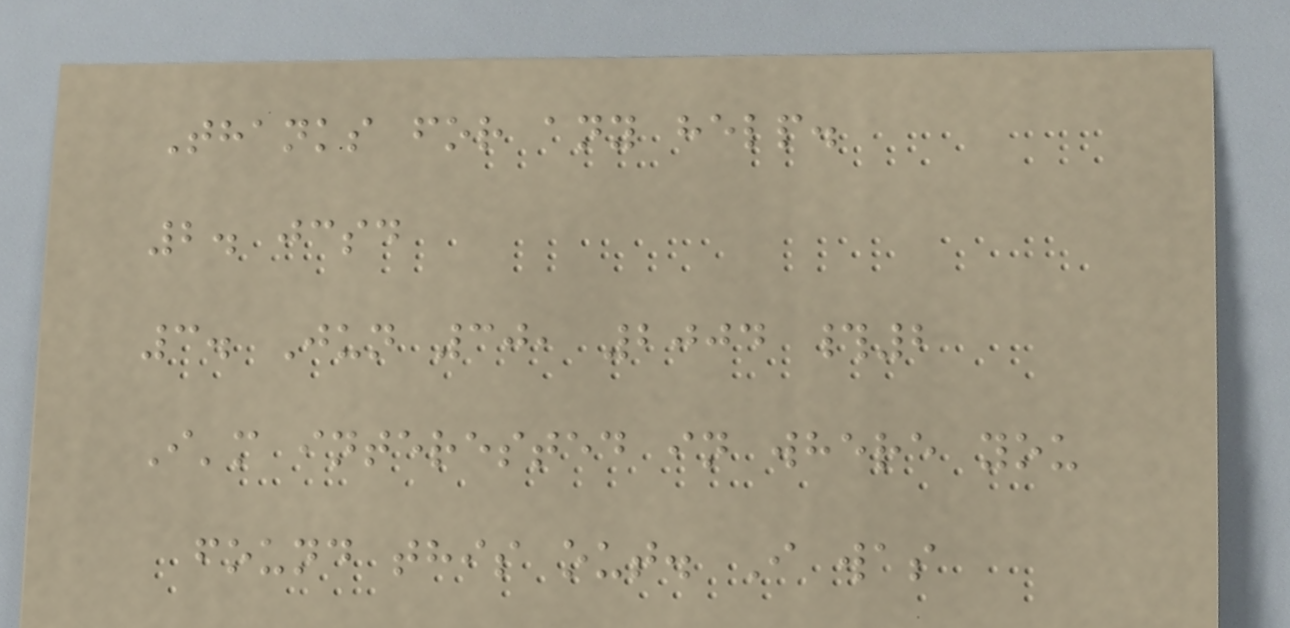Thanks for any help.
2. jcsd
3. Jun 30, 2004 #2
I'm interested in where you
found this out. I was
